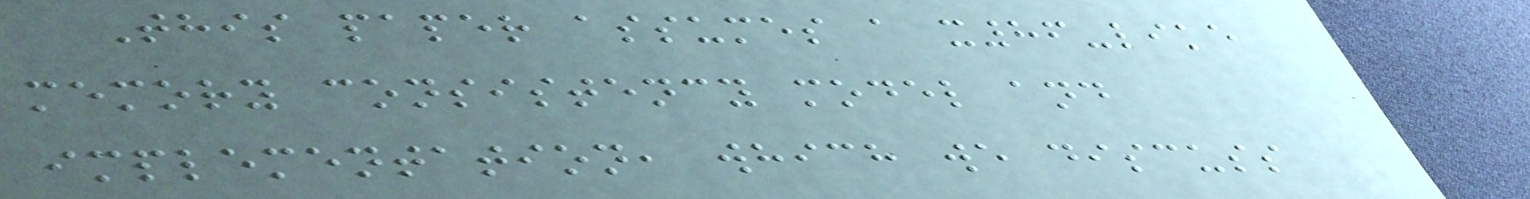This paper assumes a x86-like
memory consistency model and
implementation, which we discuss
